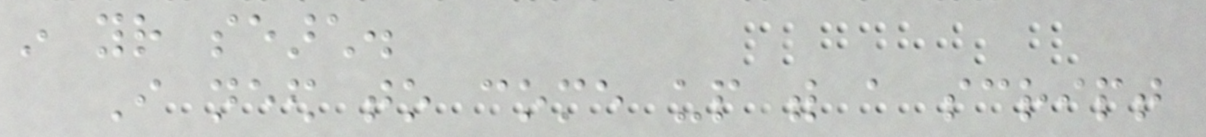in your search.
I need to come up with a script
